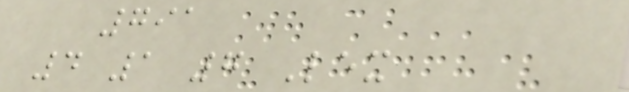791
4 1 7 Lex
